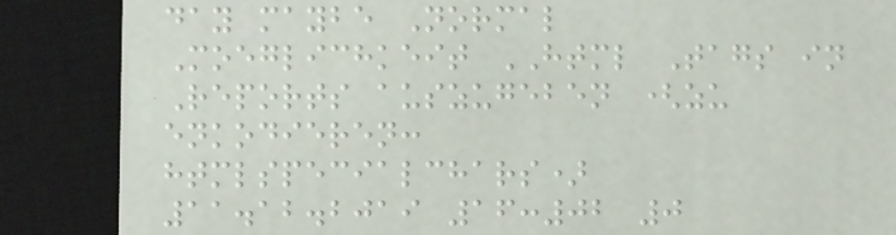day maybe Normal
Moeglichkeit HTML Tags in
Reports auszugeben (zu
enkodieren:
htmlspecialchars)
11.12.2019 16:02 0
